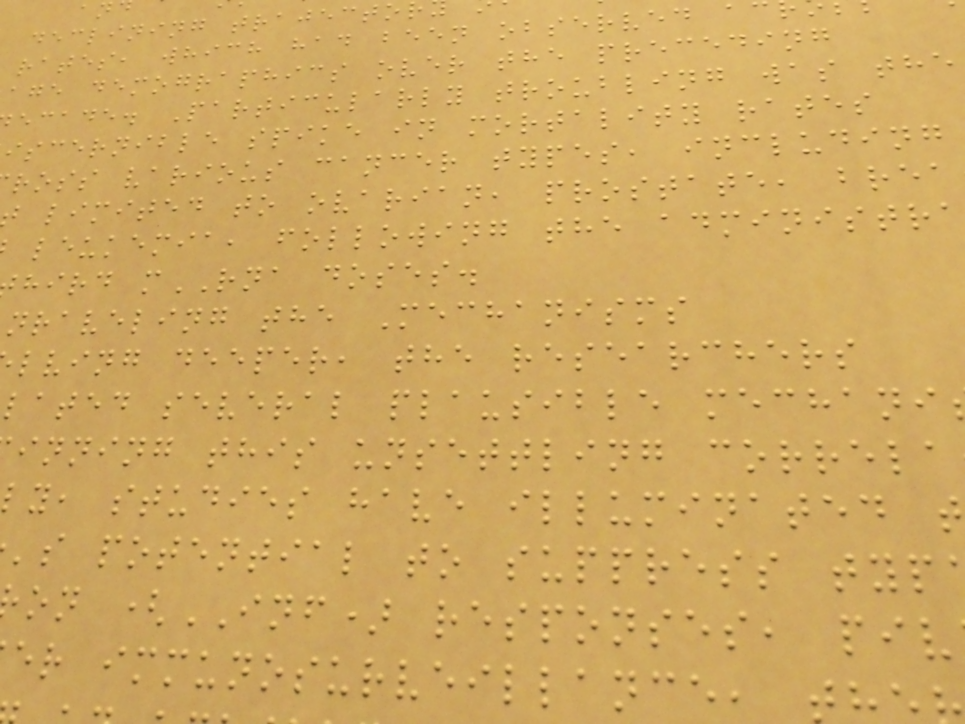declining trajecto
rates, which had been observed a
age demographics over the preceding
ecade. Particularly troubling was the
iscernible spike in mortality rates
ross various cancer types, including
limited to ovarian, prostate, brea
leukemia, following the administr
hird mRNA doses.
nraveling the Mechanisms
lving deeper, the researchers
lated several plausible mechani
inning this unsettling correla
y, studies have illuminated
's potential to suppress typ
on (INF) responses, piv
er immunosurveillance,
